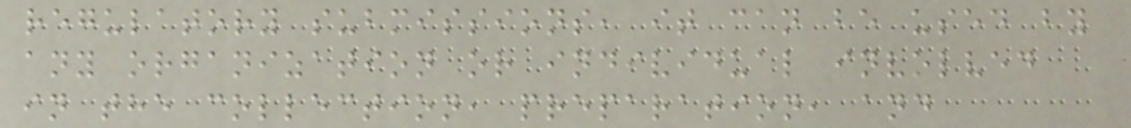regulatory submissions, it can be used by
any organization or individual involved
in the collection, preparation, and
